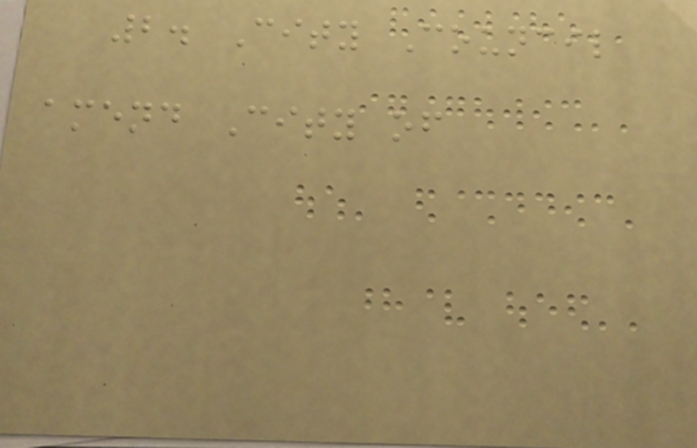2. City Council
amend City of
